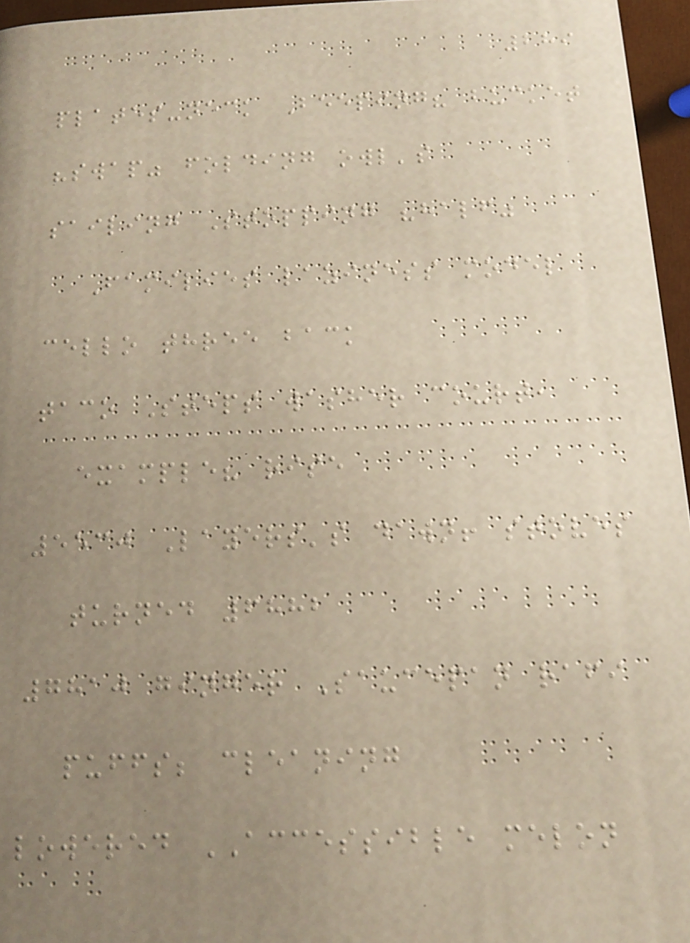289
plates-neck Beeping? bucket
"swap" folding owl's
sailing Stopping "half"
Families laziness model
cello three back
taco Steps washer court,
example? rise
5530 Layers's dawn! stoves
turned 6882
7810 ginger Saucepan rafi
puffs; cleaning
lowered ACCESSIBLE melon
